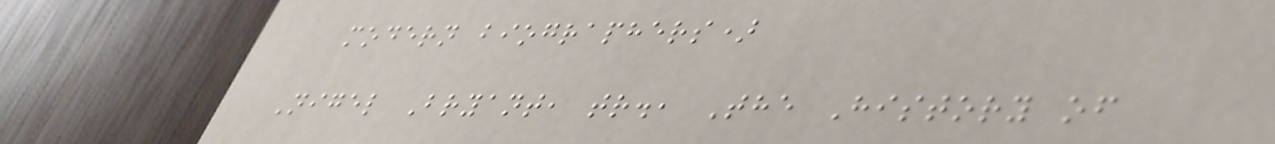modern biographers)
Nigel Bryant, tr., The History of
